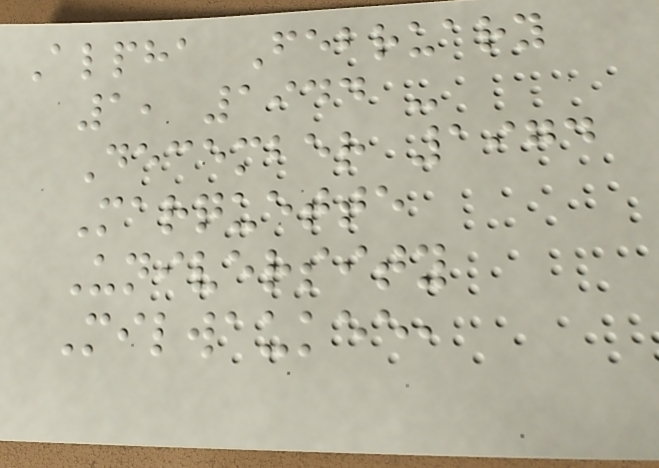Alpha February
1, 1944 -
December 1974
Marquette
University
Milwaukee,
